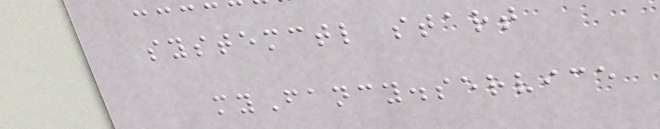systemctl start
myFancy.service
